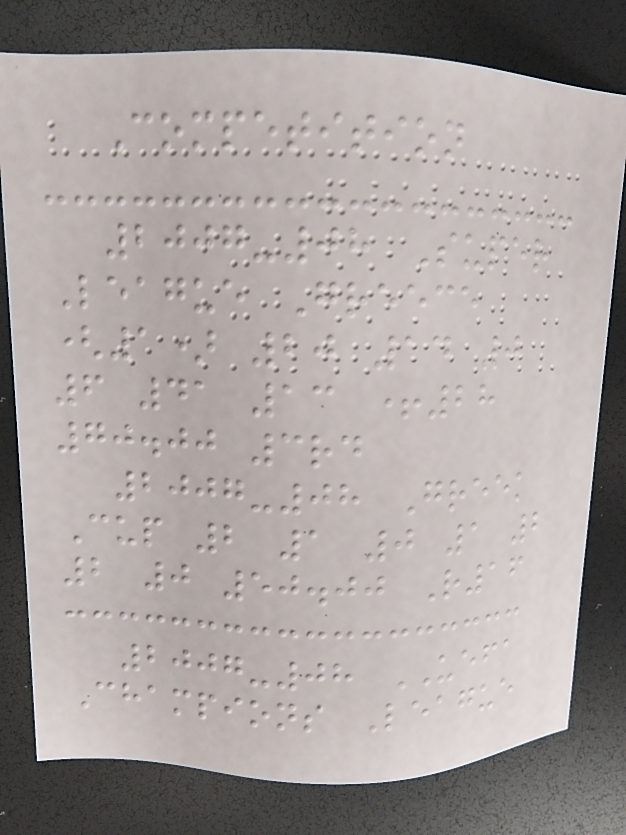Competition
2007-08 Super
League Greece
(1) 20 14 0
6 41 13 +28
70.00 3rd
2007-08 Greek
Cup 2 1 0 1 2
2 0 50.00 R16
2007-08 UEFA
Champions League
